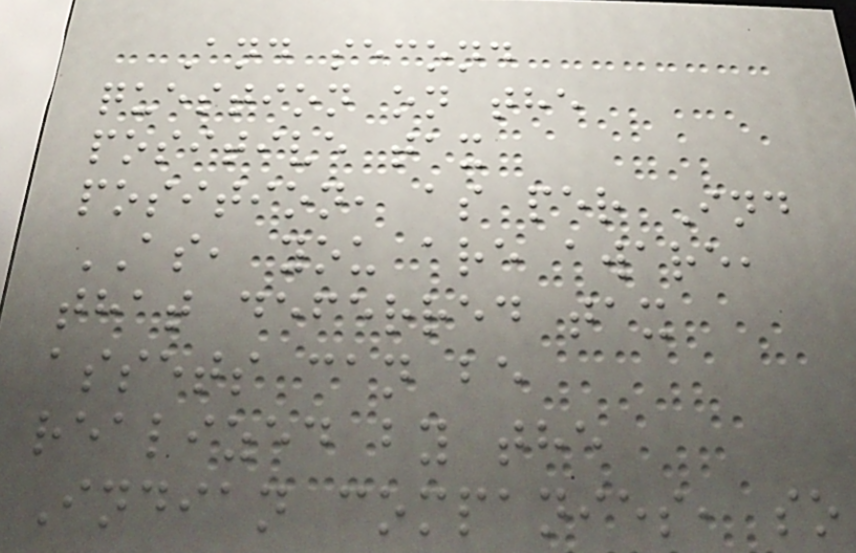And second
question on the
positive tax
position, as per Ind
AS, you are aware,
that deferred tax
assets can be
realized by the
Indian companies, so
